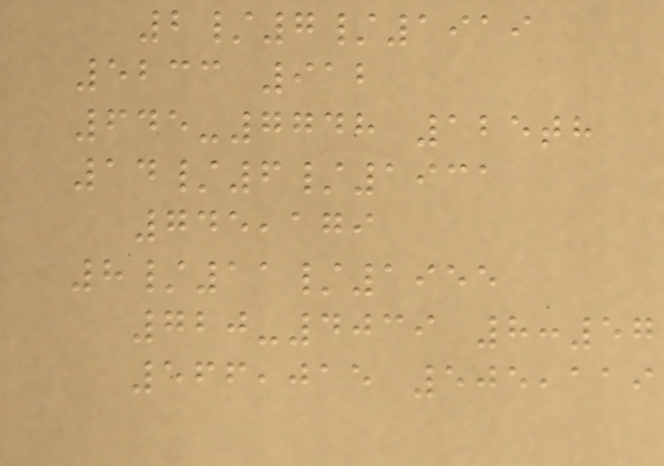2/7/1919
5233 912
645-7748 125th
14/6/1931
745,179
8/11/1955
720-4039 8:57
566,015 505,119
